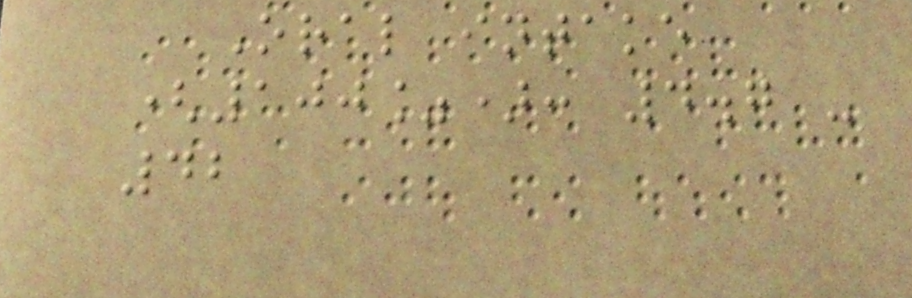Oral intake
(100%): 4.7 -
42
